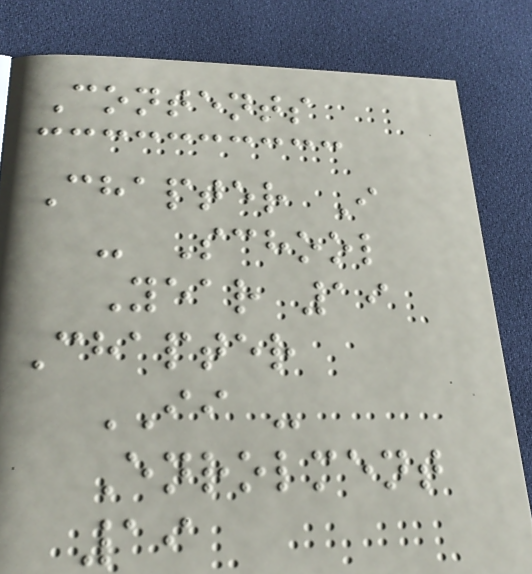Contents
Chapter I
- School
Year 19
Chapter
II -
Enrolment
19
